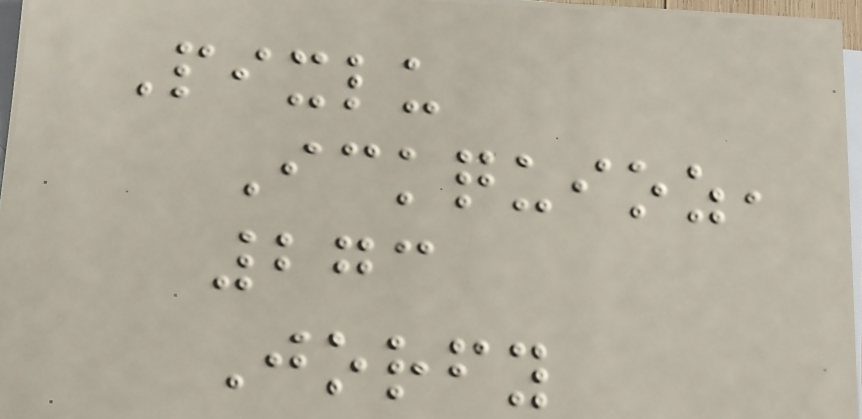Pixlu
Ickquioz,
273
Jorfy
